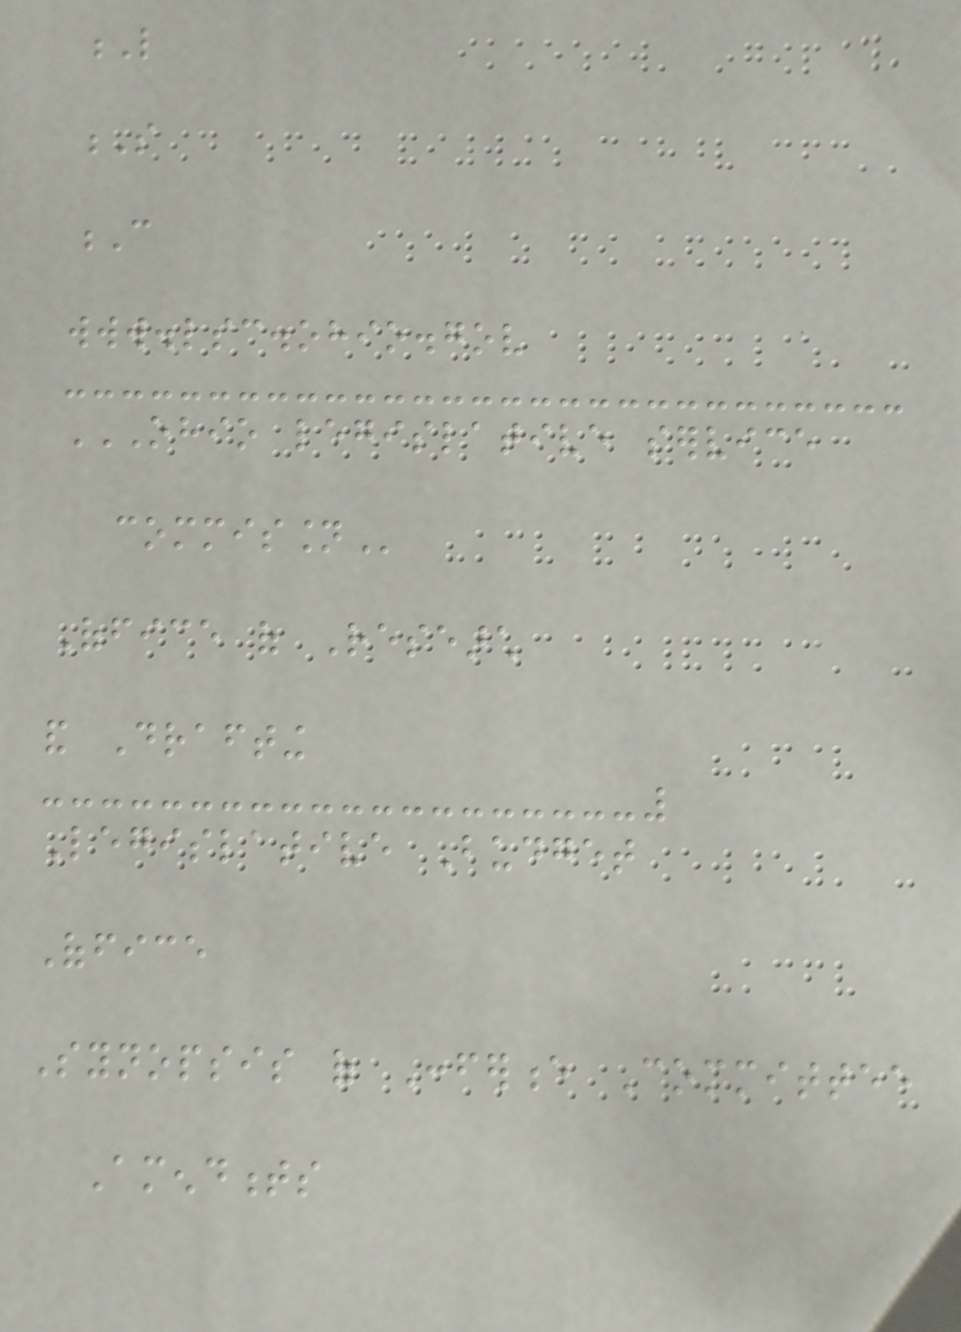L
S
C
www.lsc.ohio.gov
OHIO LEGISLATIVE SERVICE
COMMISSION
Office of Research
and Drafting
Legislative Budget
Office
Synopsis of Conference Committee
Amendments
